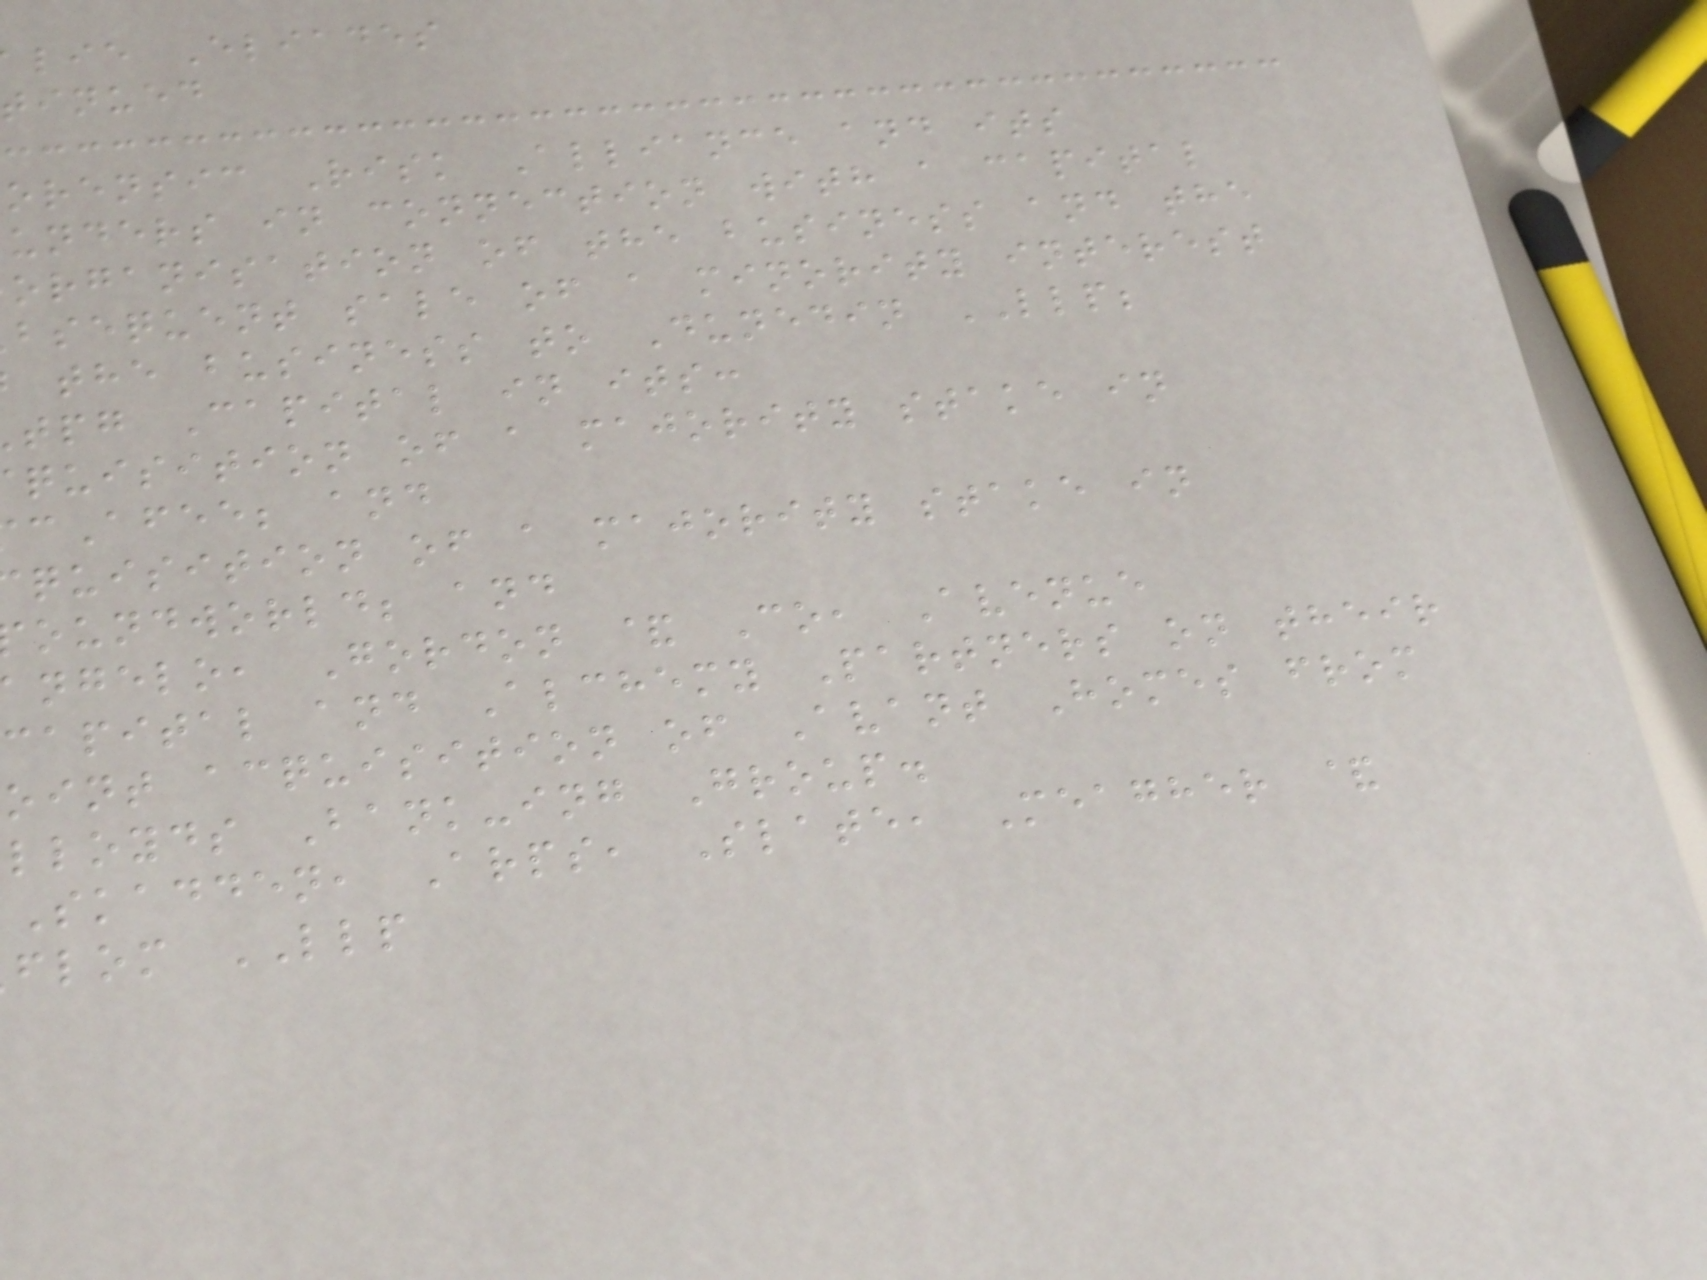lie Eliades
tinued
orensic Risk Alliance and its
unders in connection with a capital
organisation of the business and the
bsequent sale of a minority interest
the business to Dunedin LLP;
tpg Capital in its:
quisition of a majority stake in
cAfee; and
quisition of a majority stake in
oundworld; and
ngelo, Gordon & Co, Avenue
capital and Alchemy Partners on their
oint acquisition of Avant Homes from
lloyds Bank-ing Group.
Skadden, Arps, Slate, Meagher &
flom LLP
